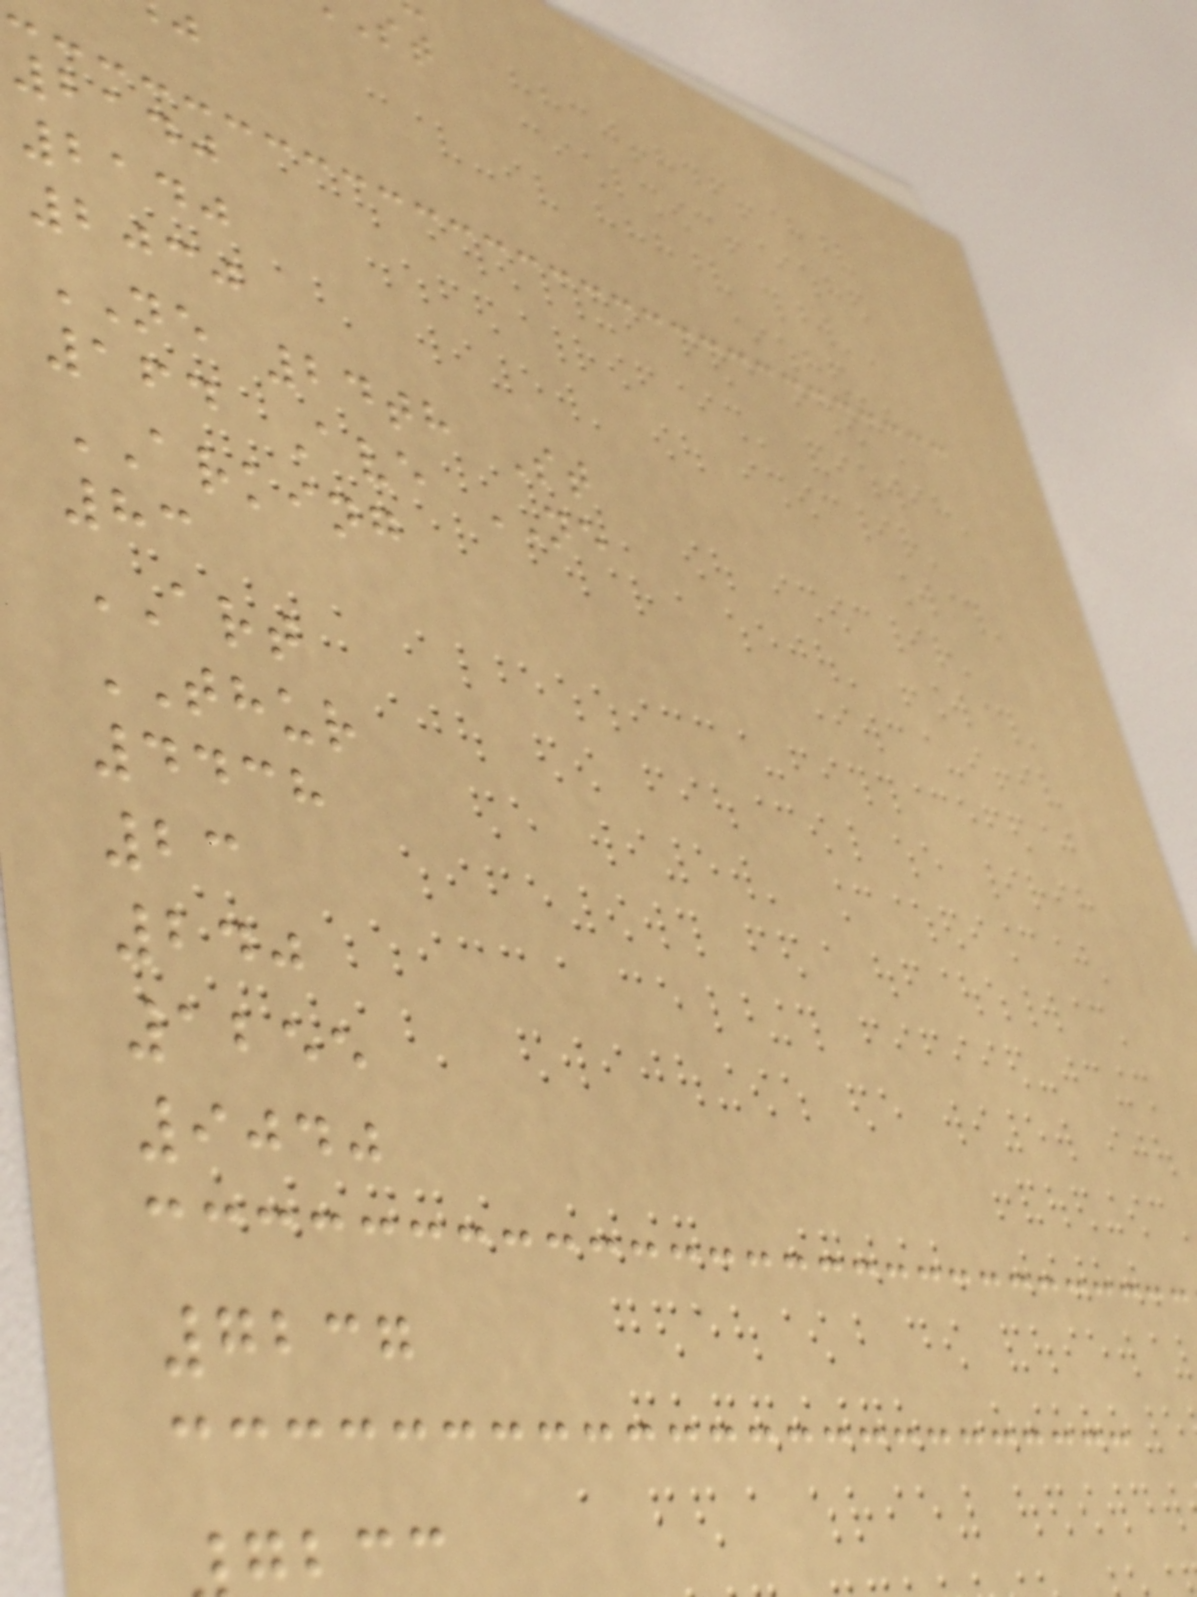2140
2140
2030
NE 24th St
164 Ave NE
ARKING
83
ART
THUR
4438
23
240
1255
9040
7237
